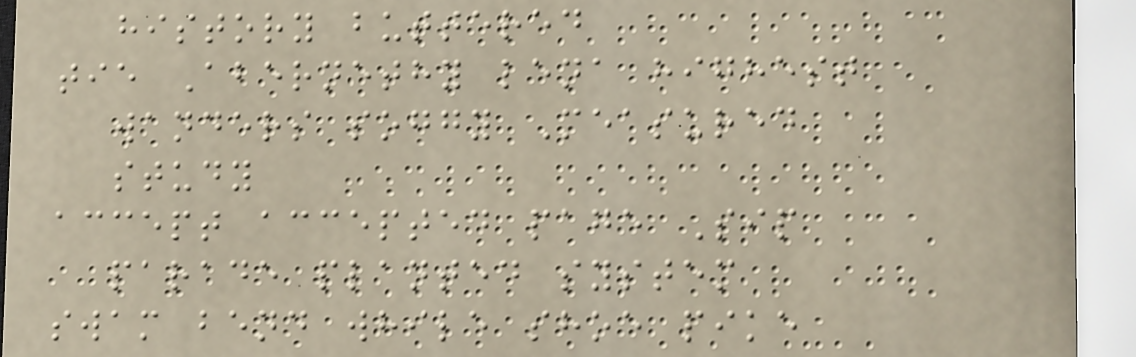history buttered
tie Abernethy lena highest
wanders soggy Measured
study
accept accepted page Sip
parade planted system
swam bend while shoe pike
